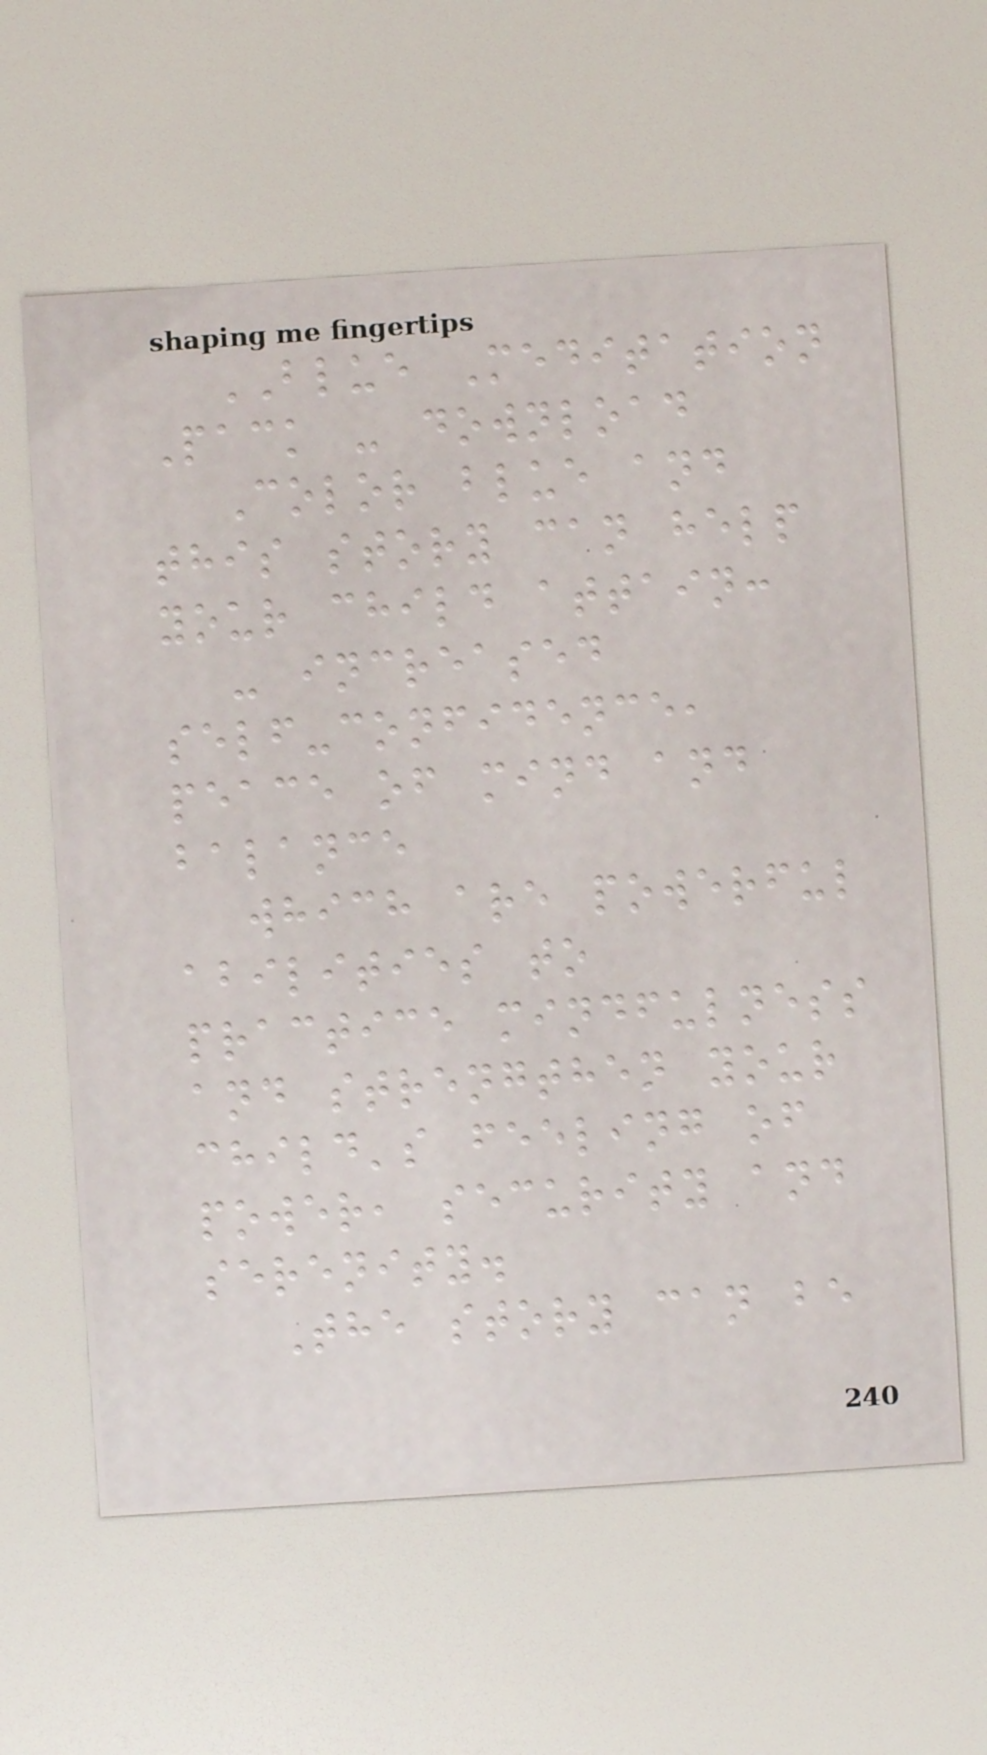BLUE Meditation
Pack - download
Color blue and
this story can help
your child attain:
- increased
self-confidence,
peace of mind and
balance
which are powerful
abilities to
practice mindfulness
and strengthen your
child's feeling of
power, security and
serenity.
The story can be
